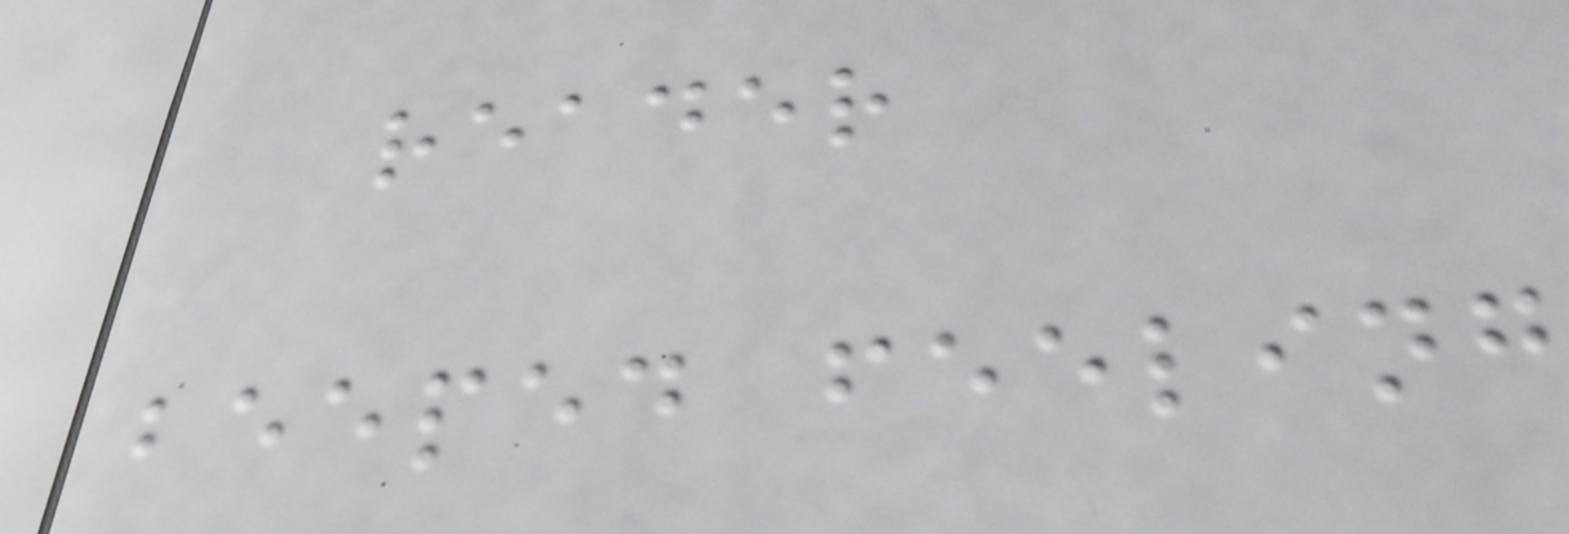reader
beeped feeling
